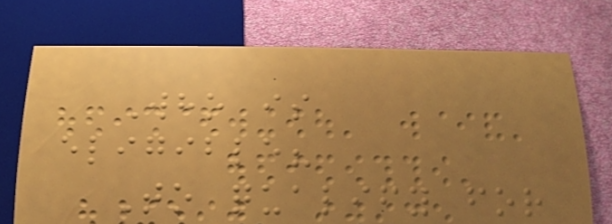Who is
eligible?
To qualify for
